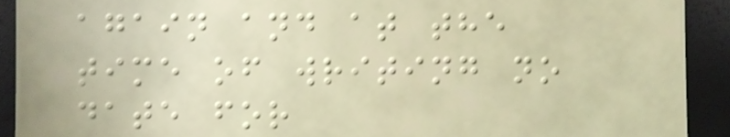again and at the
time of writing no
date for
